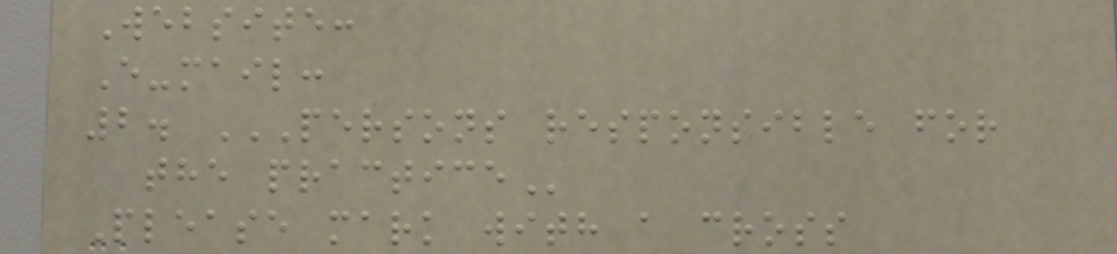Website:
E-mail:
2. PERSONS RESPONSIBLE FOR
THE PRACTICE
Please mark with a cross
